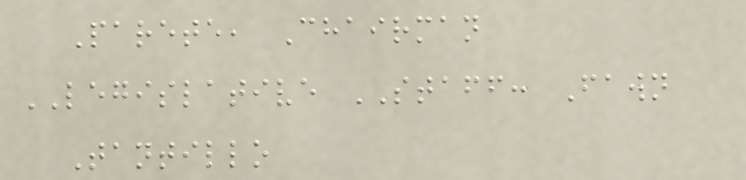Parete, Chairman
LEGISLATIVE STAFF: Fawn
Tantillo
